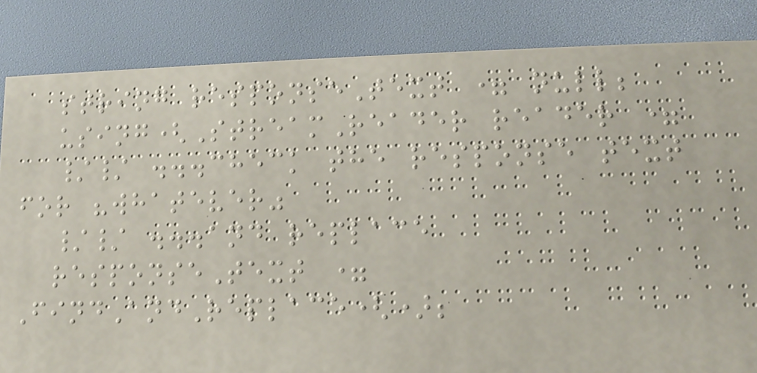string responseText = null;
using(StreamReader reader =
// ...check the response text
for "whatever"
// ...and replace
responseText =
FindAndReplace();
